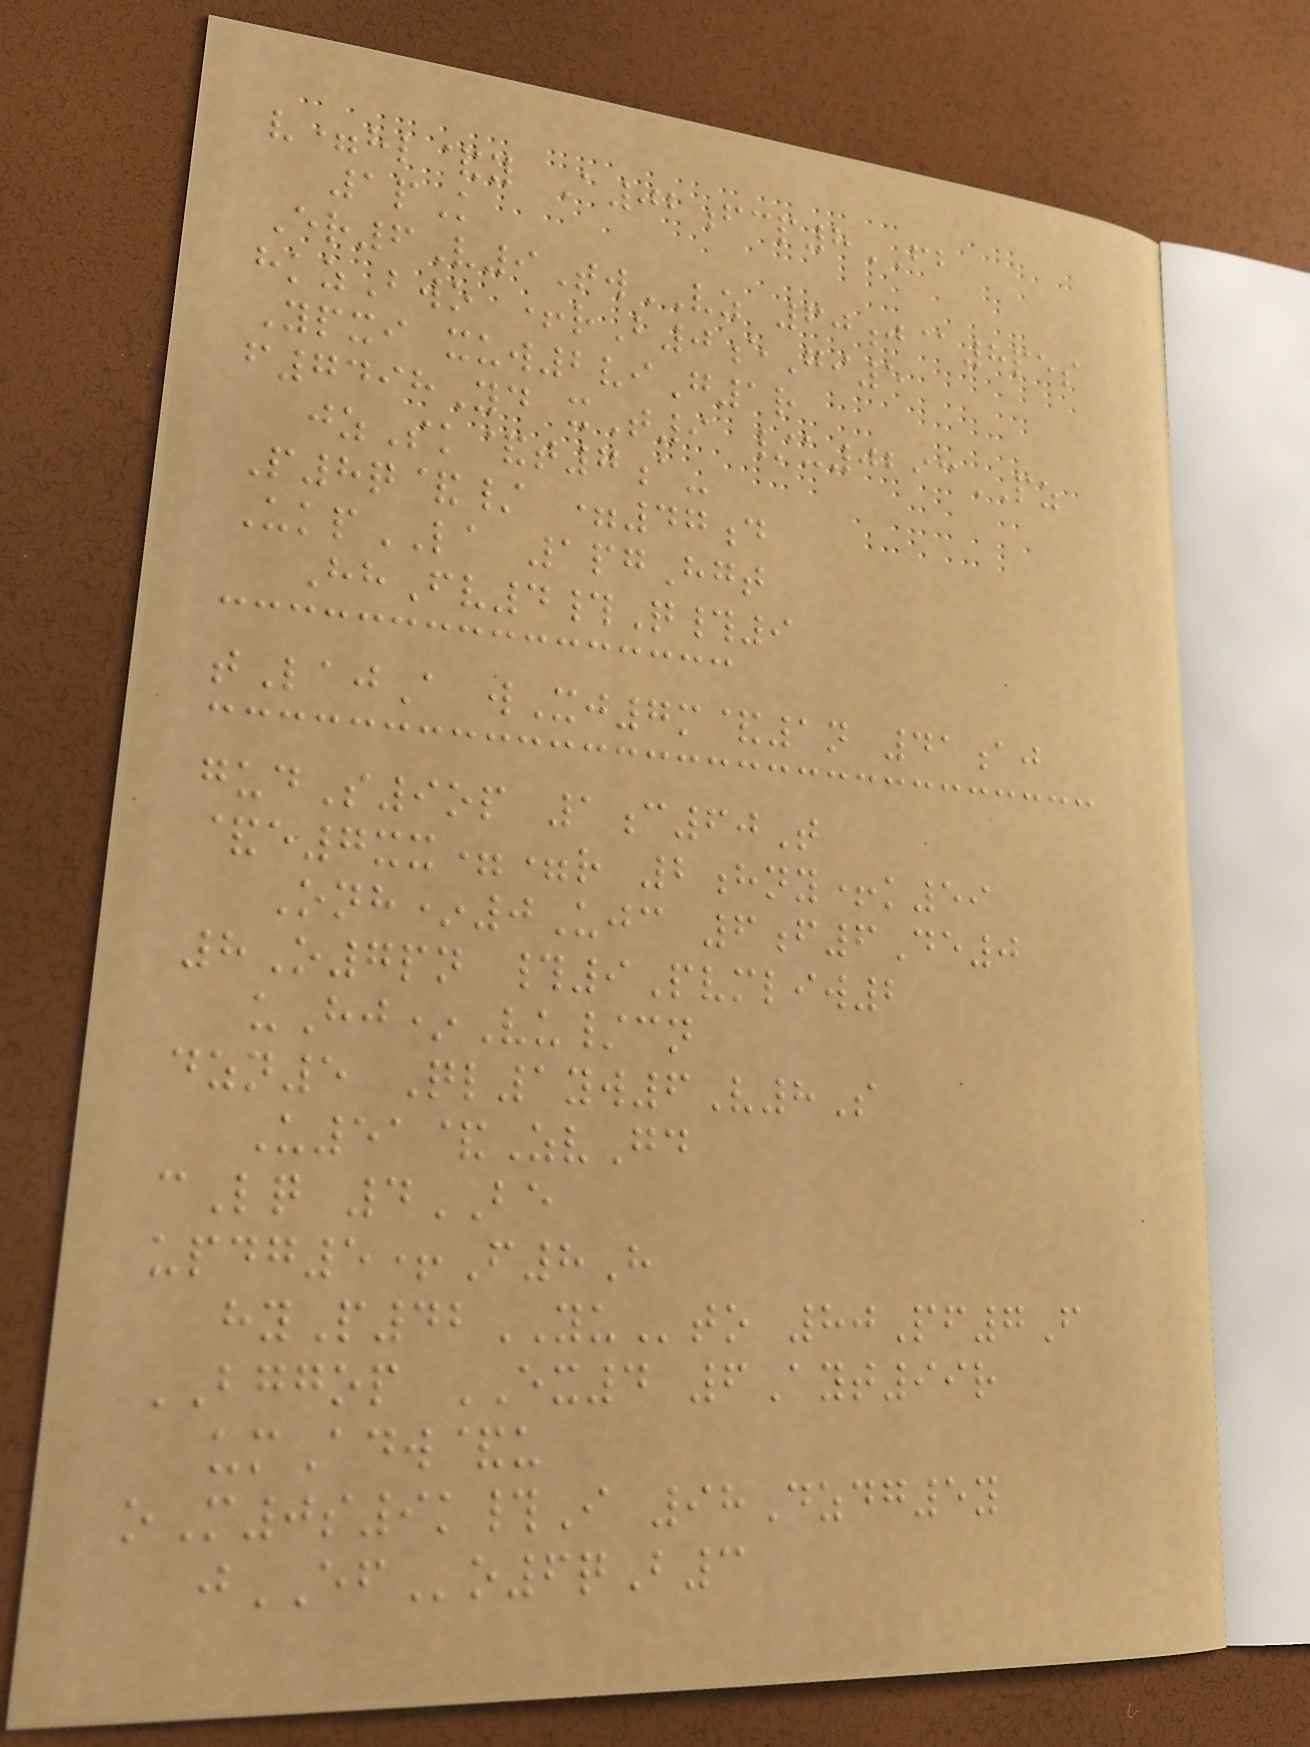v=hl&y A02fcp8FB
1pK
Er6V9TwVZ 60j@8pes
hkzBwo +rB0eGi5
Ypxi xuw2viG1r
f7498Yd xT9 /u0293PZ
jzSk&t7a-
P8q&/ =47d
UkpLA 1pgHgt
HhFv4#Q#9
tLajA wXj7m&1n 41aj
gudS9op 1c60T
&e7xx==r 2hny+k59
Onh*0Ujc 6f6De0
8O7pn #9Pvmliw2
uHj*Vu/cn
dzn5 Ql1yw6V8S
U51&ZvGd
cLq 4BE
updg5+F8H
hyP42YUto 80Pf7F
BGGOP EX4 6Ayt99r
umAdw&u
oM0s9k#I 98Dzdg5y
jEFo6qB3
